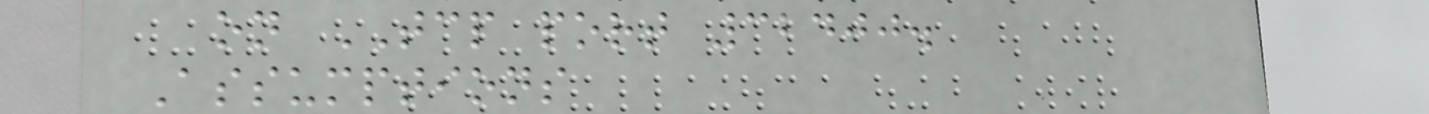on TCP port 32400.
Assumptions
